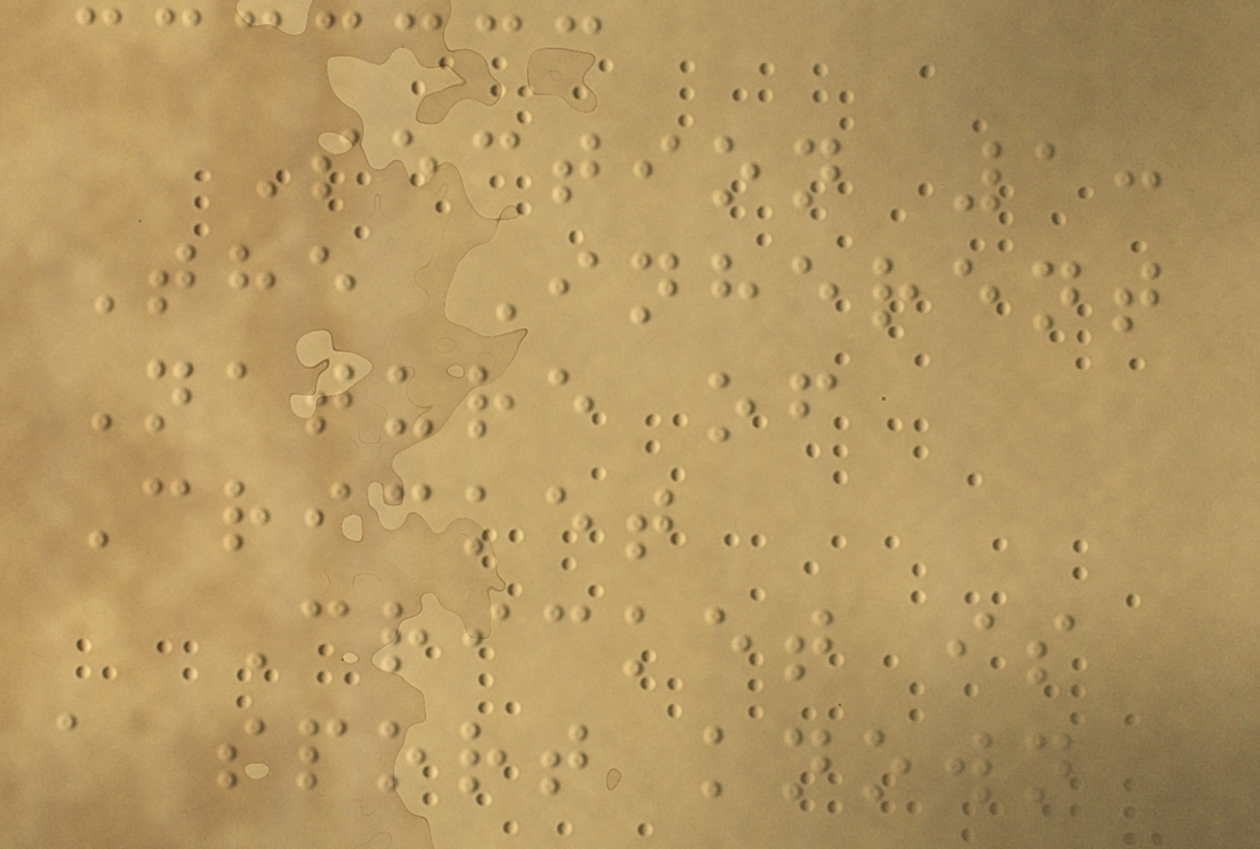Section 1:
The Inherent
Nature of
Cricket
Cricket is
a sport known
